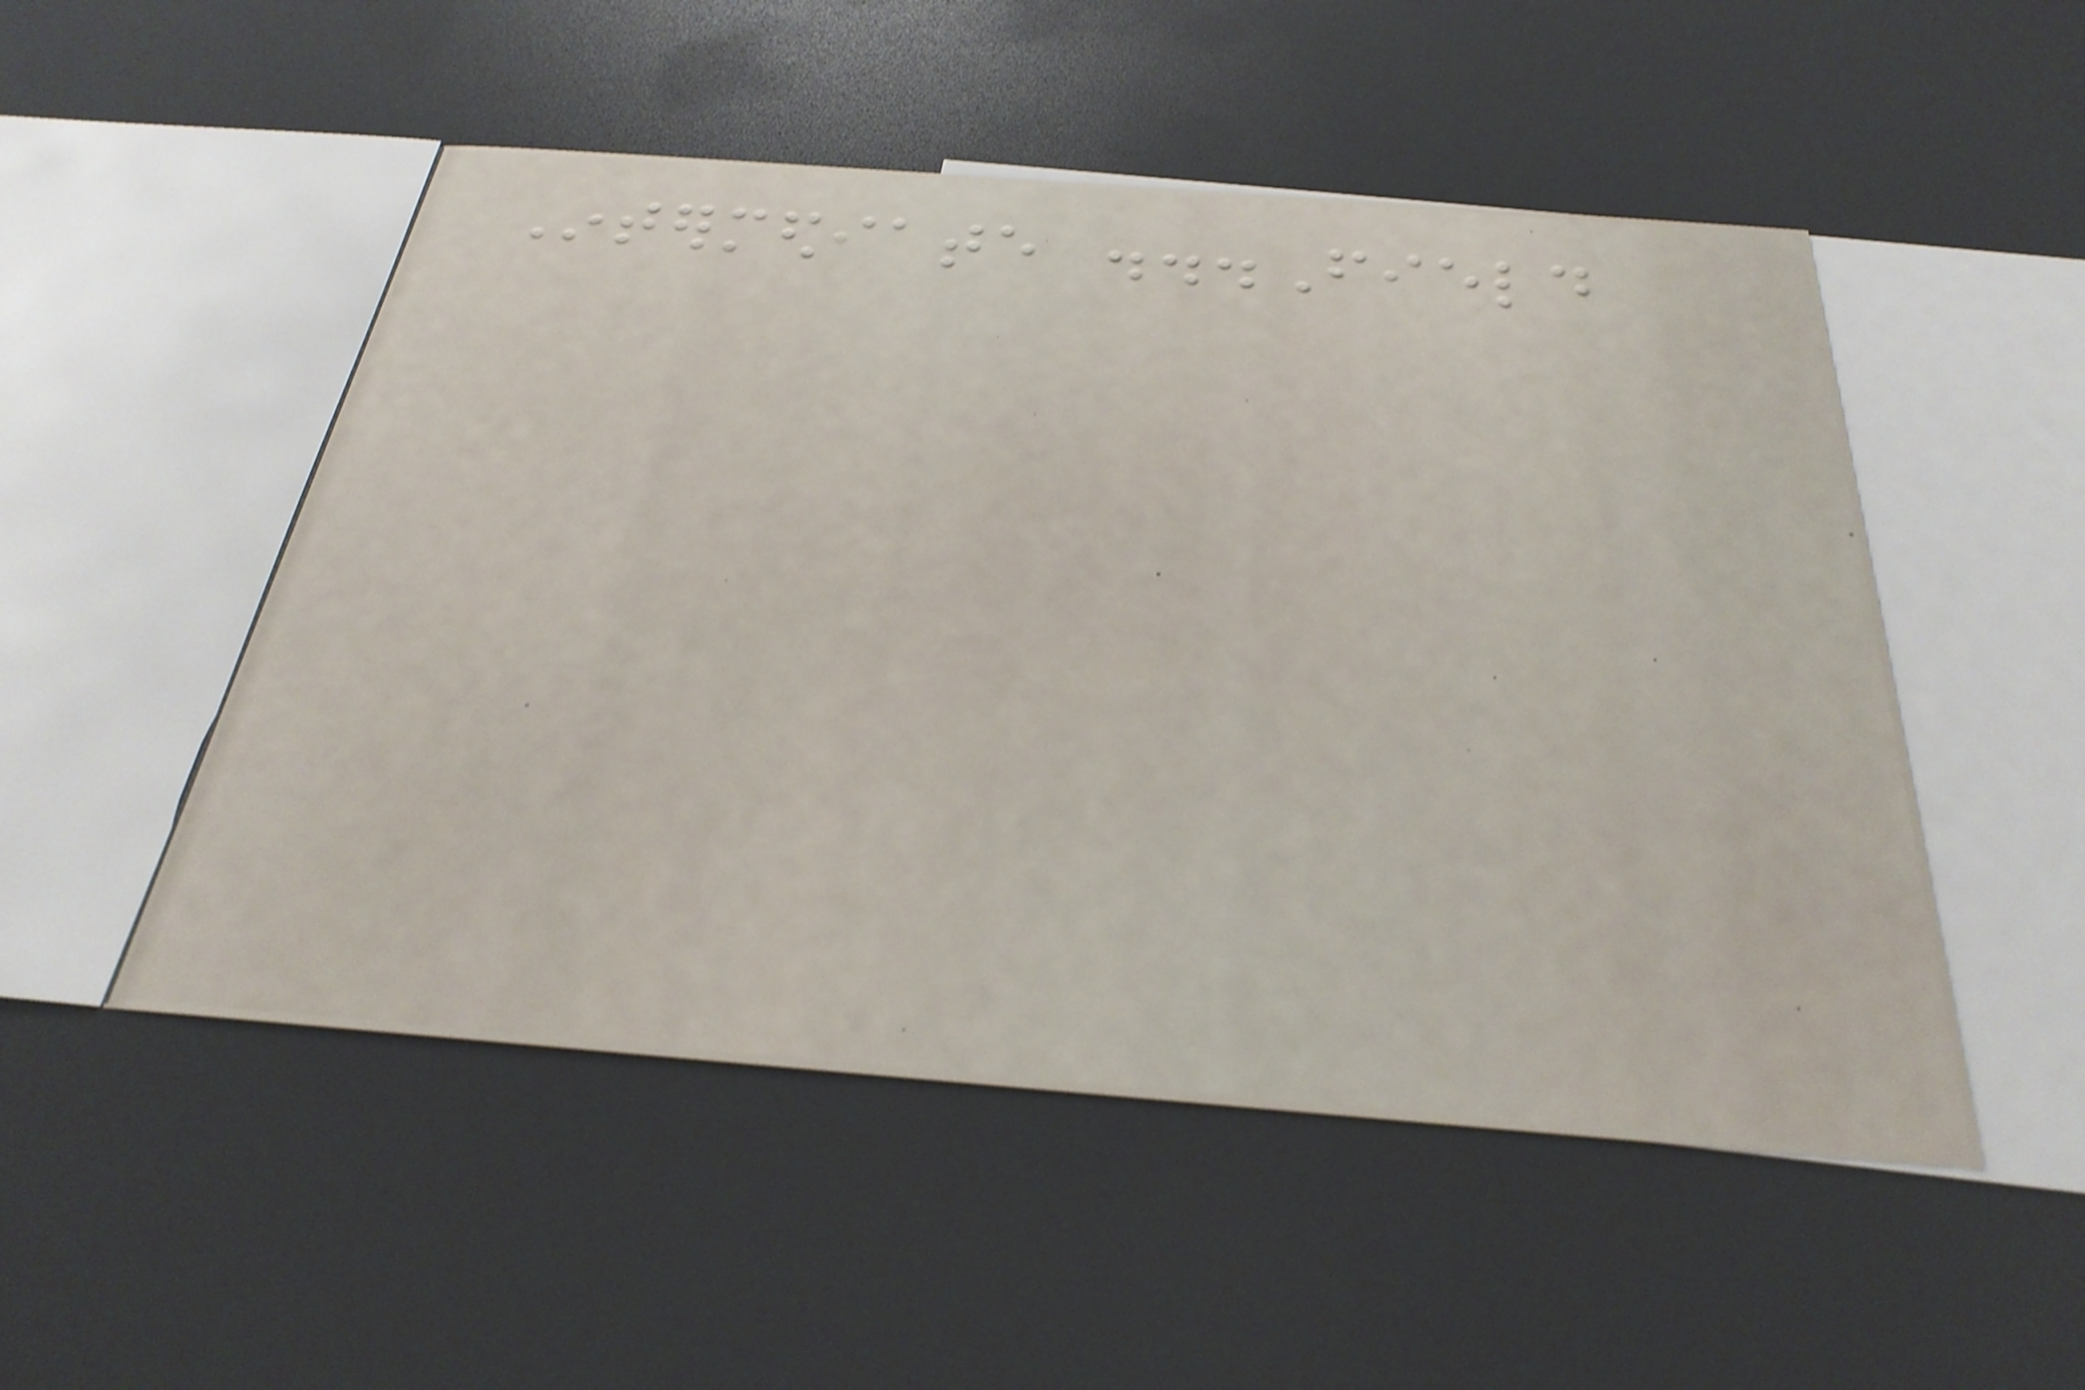Intermediate ...Field
